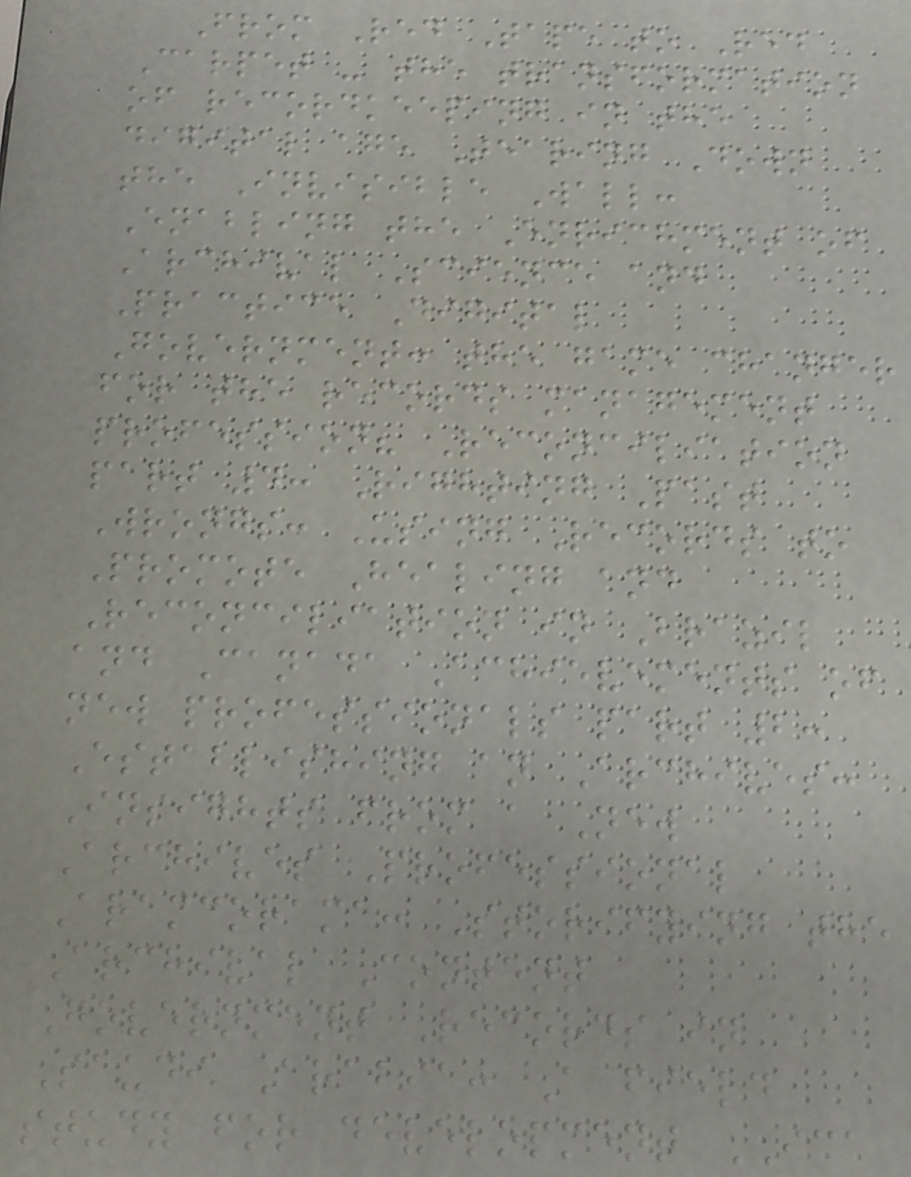From Red Tape to Red
Carpet - the transformation
of recordkeeping in the
digital age Tearing Down
the Invisible Wall:
Enabling the Enrichment of
Archival Science and
Practice Digital
Government: the game changer
for the records management
profession? Reconciliation
part 4: Righting Past
Wrongs: Using Records to
Promote Healing and
Reconciliation in Brazil
and Canada Achievements of
new professionals part 2:
Establishing an Archives:
Insights from a New
Archives Professional
Aramcorama: Storifying the
Archival Content
Government Records in
Saudi Arabia: A field
study for development ICA
